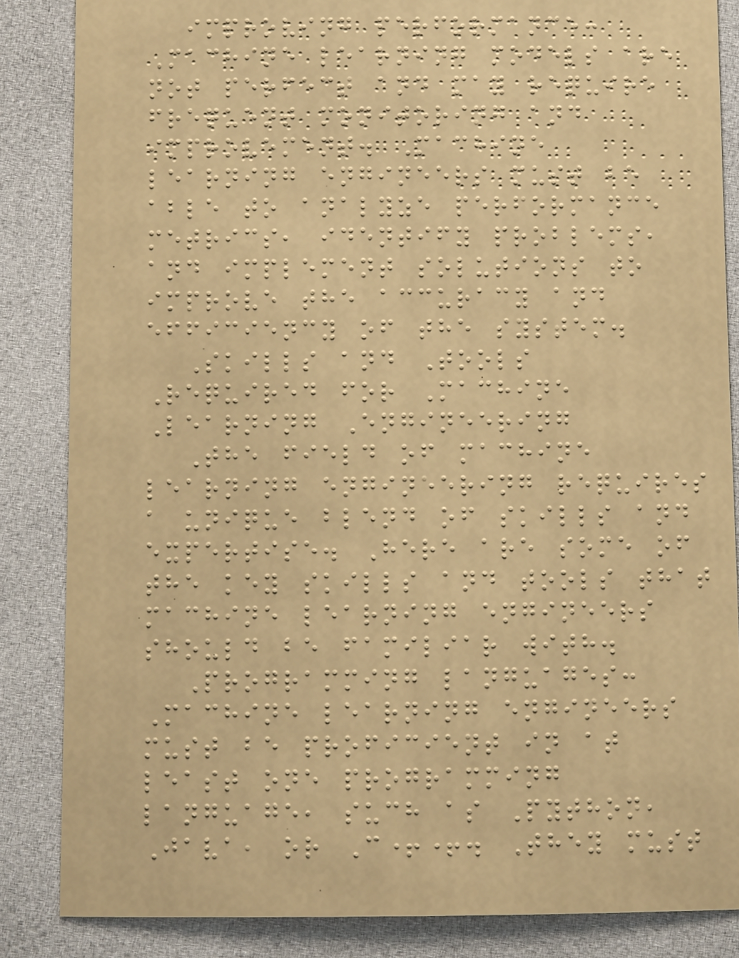improving performance:
Machine learning models are
not perfect and may require
frequent monitoring and
improvement. Machine
learning engineers must be
able to analyze performance
metrics, identify problems,
and implement solutions to
improve the accuracy and
efficiency of the system.
Skills and Tools
Required for Machine
Learning Engineering
The field of machine
learning engineering requires
a unique blend of skills and
expertise. Here are some of
the key skills and tools that
machine learning engineers
should be familiar with.
Programming languages:
Machine learning engineers
must be proficient in at
least one programming
language, such as Python,
Java, or C++. They must
